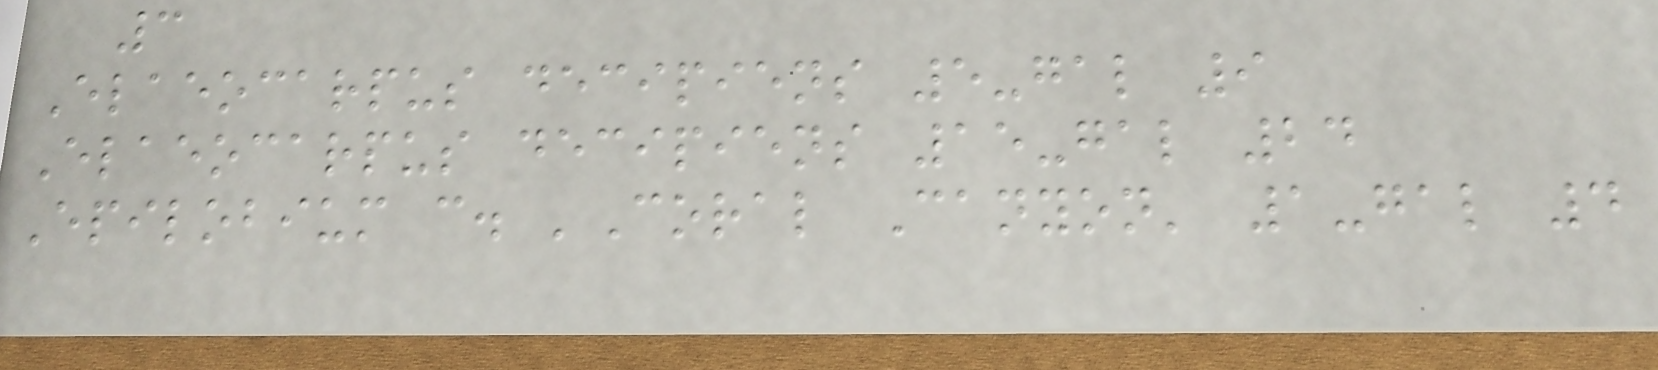3
Elaeocarpus decipiens 5-gal 9
Elaeocarpus decipiens 15-gal 24
Epilobium c. 'Coral Canyon' 1-gal 4
